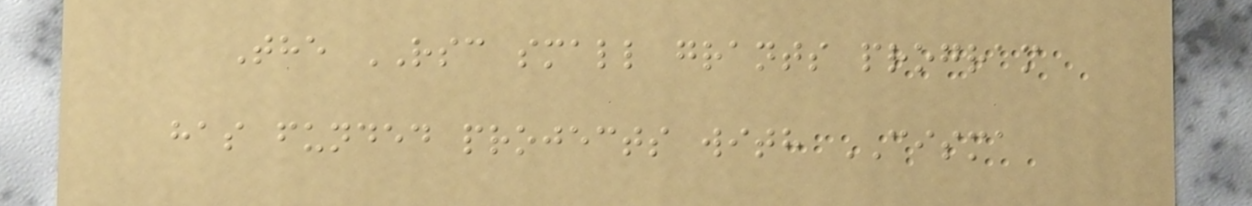The RSC small grants program
has funded projects with CISMA
